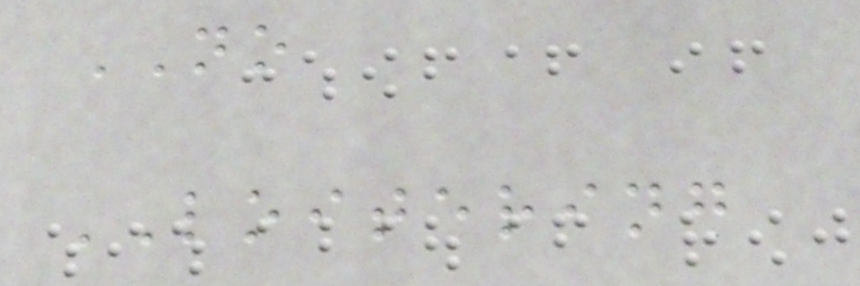NO
LOITERING
